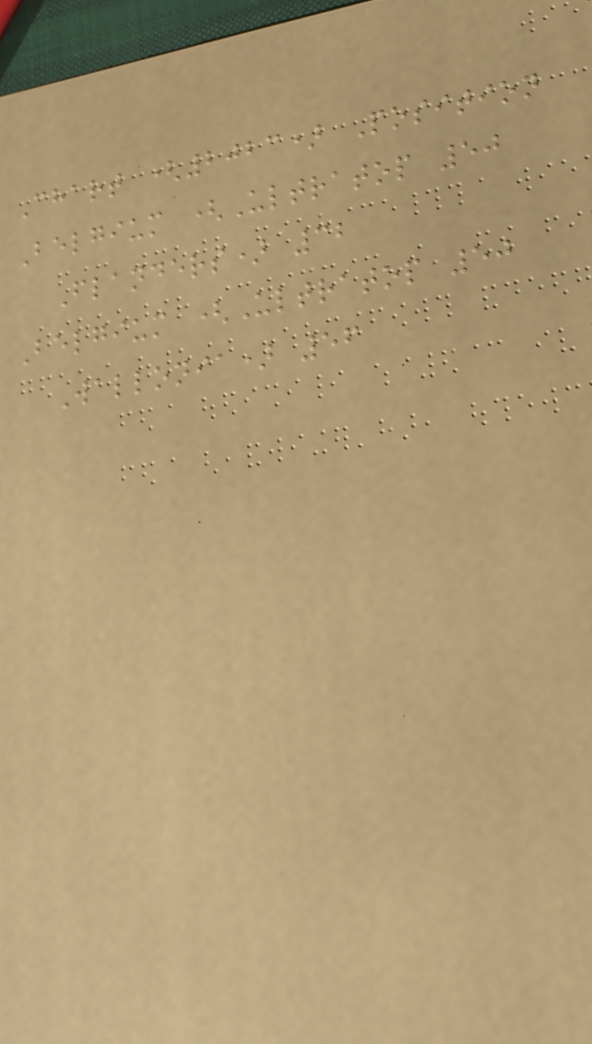Chart (2023) Position
Belgium (Ultratop 50
Flanders) 32
Belgium (Ultratop 50
Wallonia) 56
